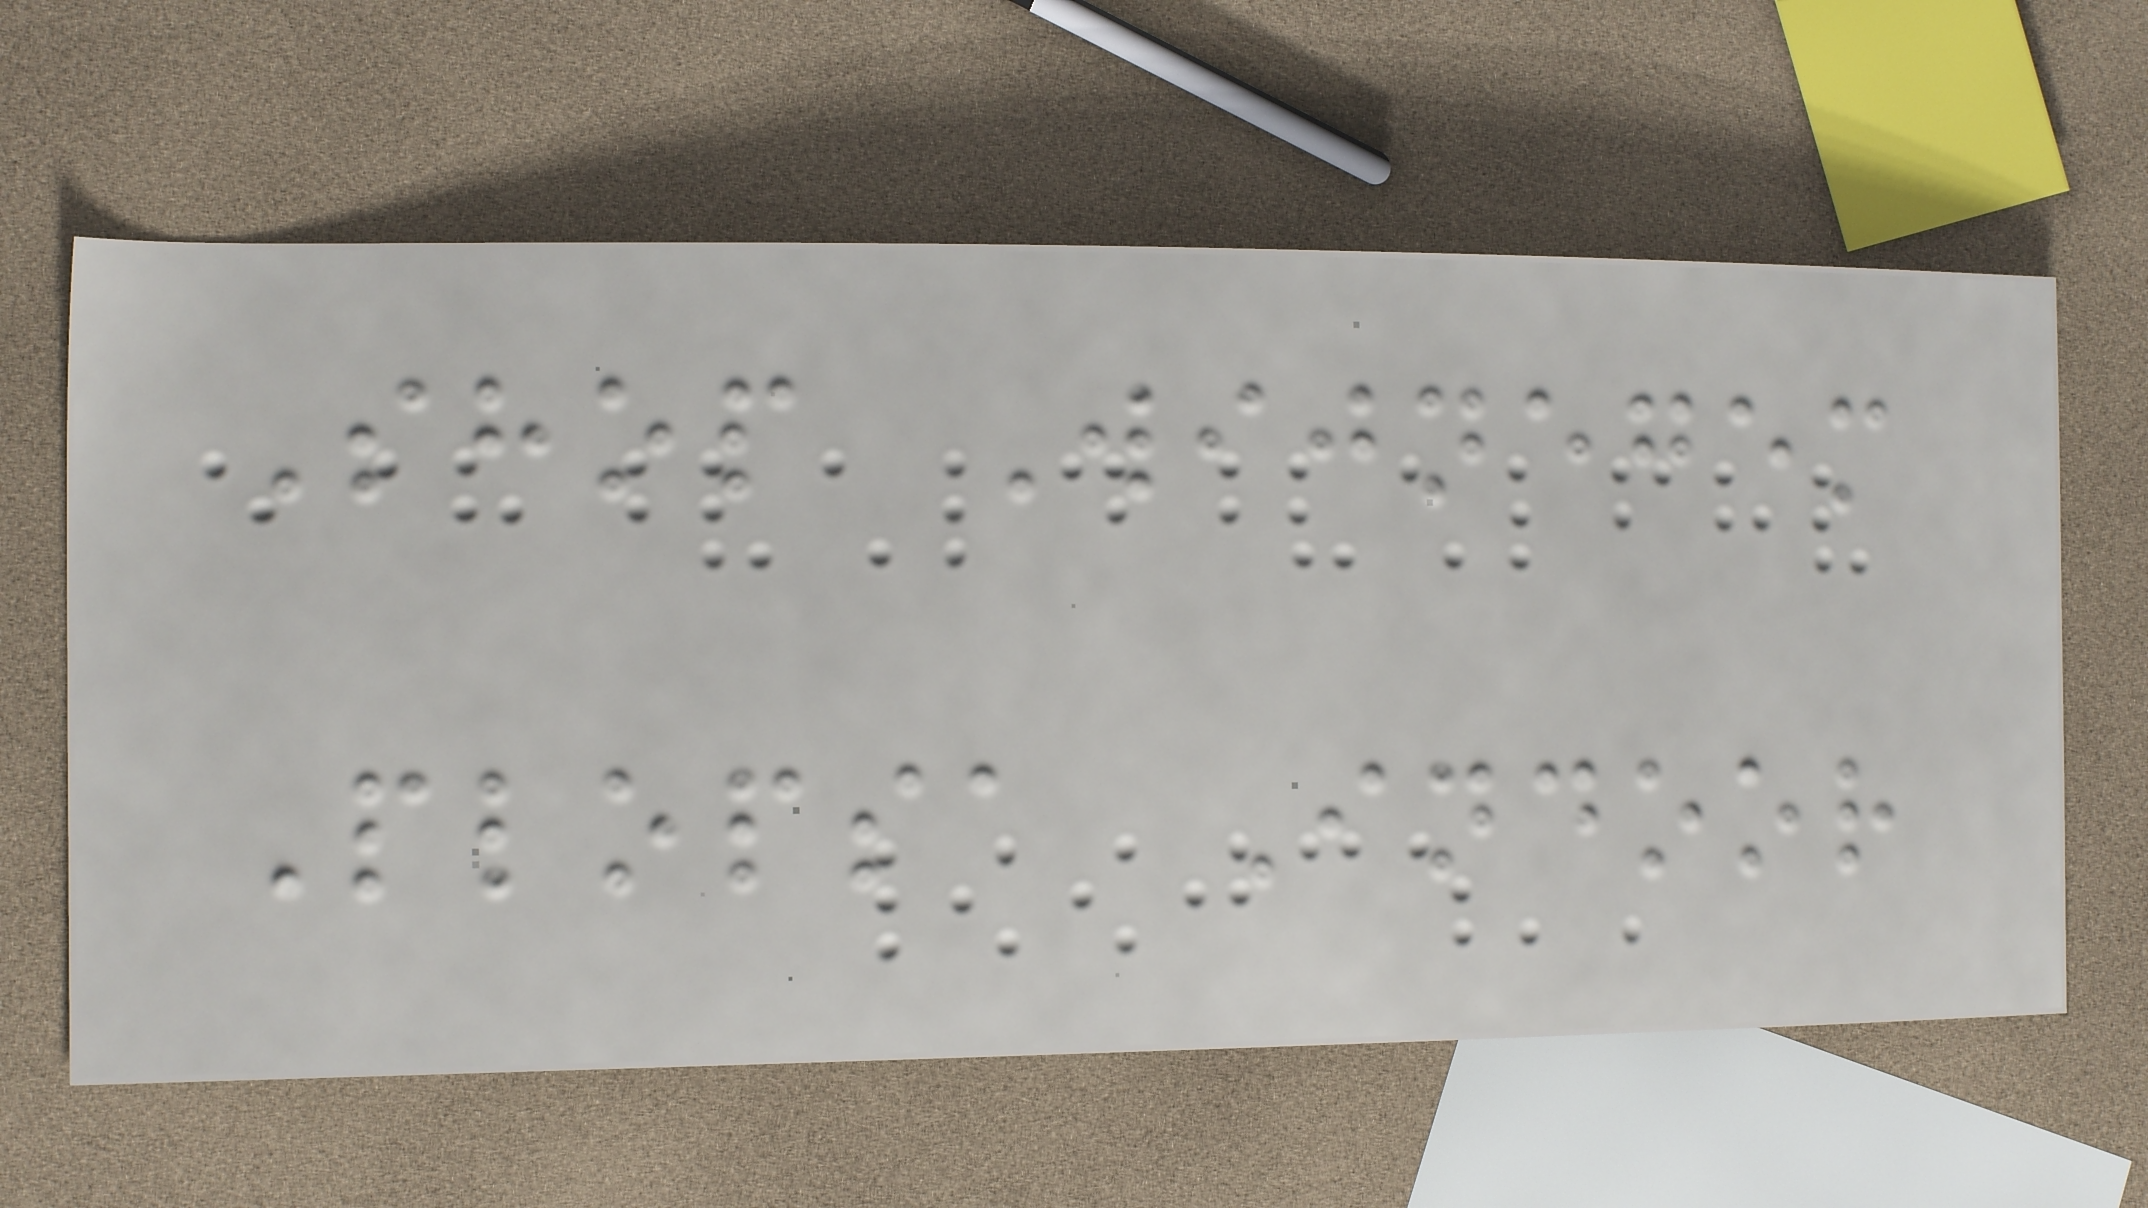Shop Wijnegem
Plopsa Indoor
